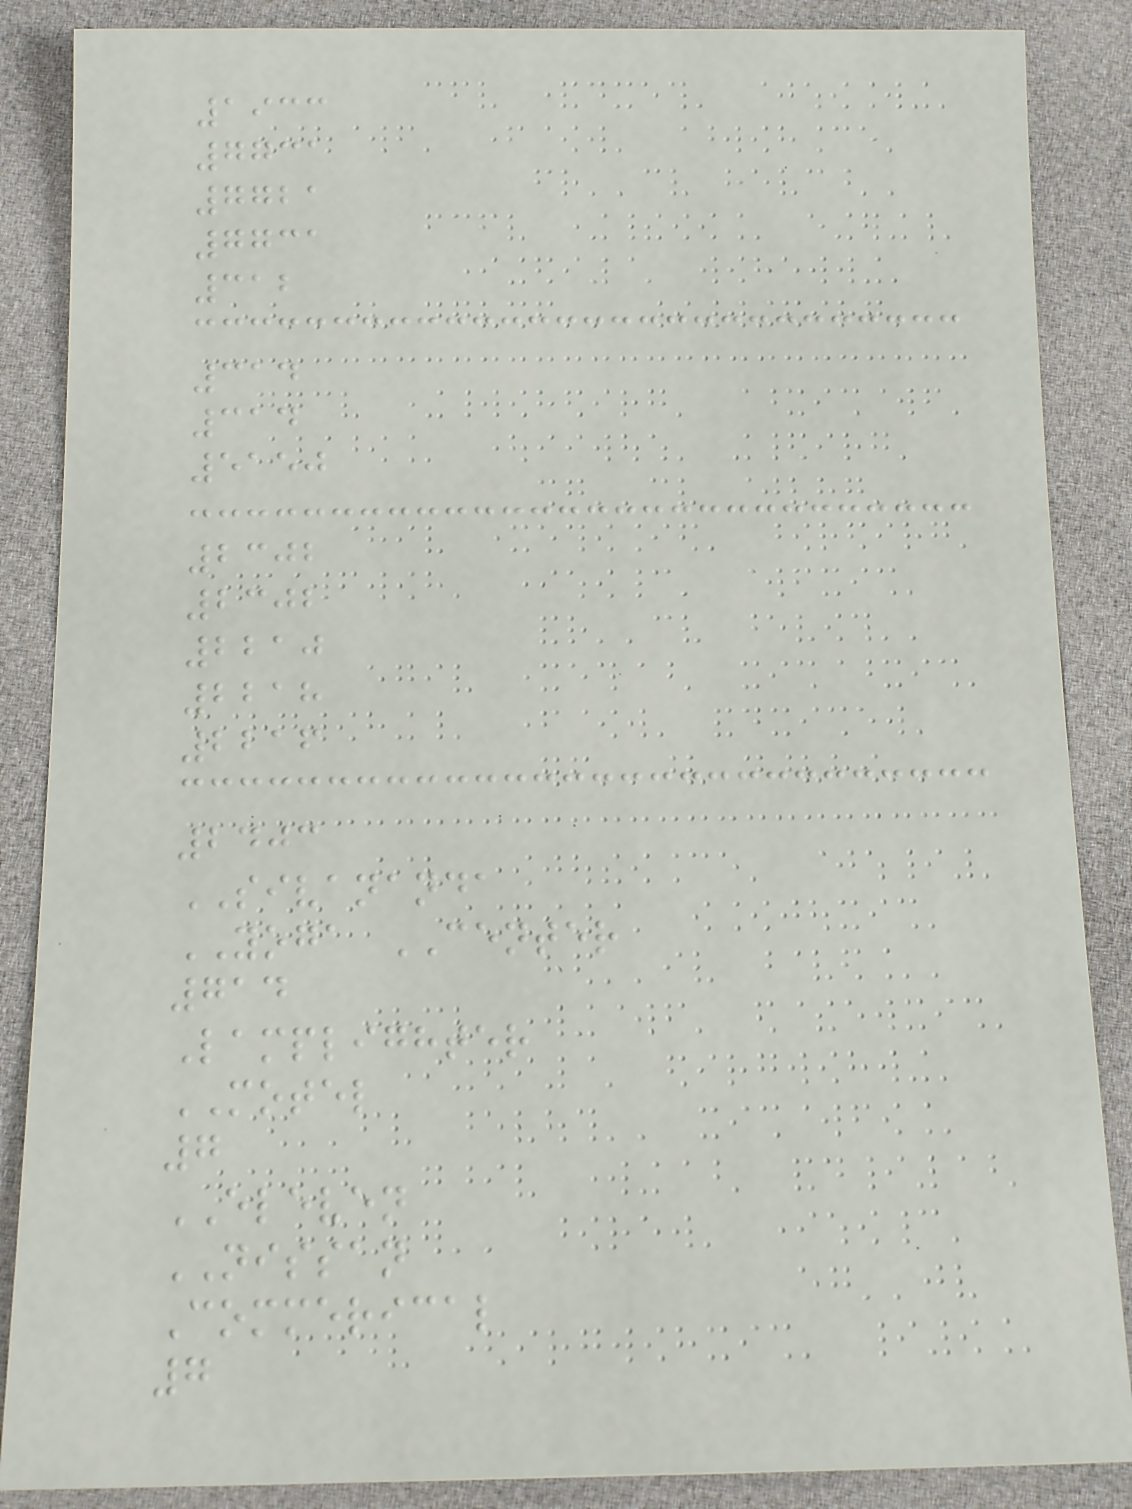1933
7731
7721
7731
312
314
314
5150
2302
2302
2210
2218
2216
2403
SIVANANDA
YOGA CENTER
714
Lamplighter
MOTEL
7
ELEVEN
NISSAN
Commerical
7
